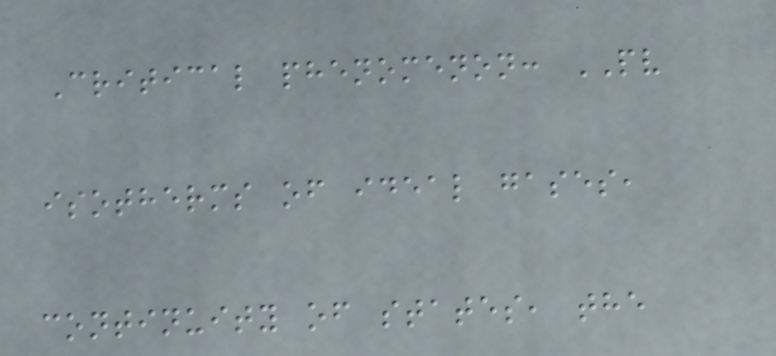Critical phenomenon: PV
isotherms of ideal gases,
continuity of states, the
